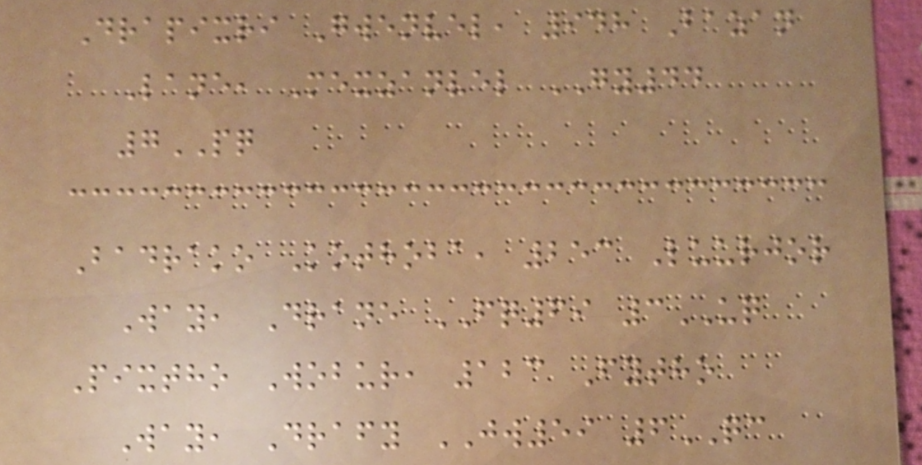Drapixri Gwenvel, 948 Bazan
Lane, Mexzanvel GY44
7PQ
Badrako Kothoba, 253 Luurjor
Way, Drane FQ69 3UQ
Pixtho Wobur, 123 Fytho
Way, Drafy JW59 6QC
